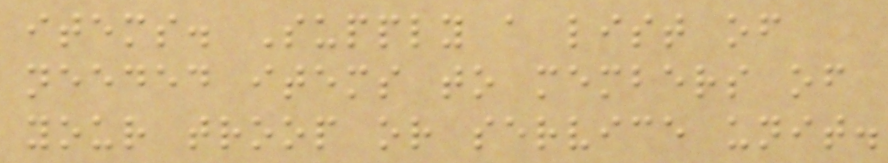items. Supply a list of
needed items to members of
your troop or service unit.
